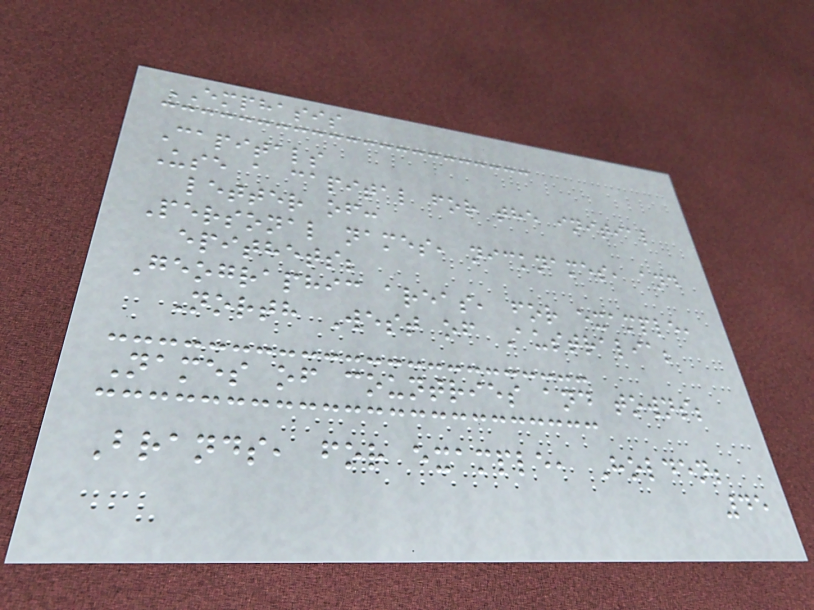EMPHASIS
Capitals
Use a capital for the initial
letter of:
Personal names, nicknames, and
epithets;
Geographic areas, for example,
North West of Australia;
Names of countries and towns;
Brands, for example, Holden;
45
